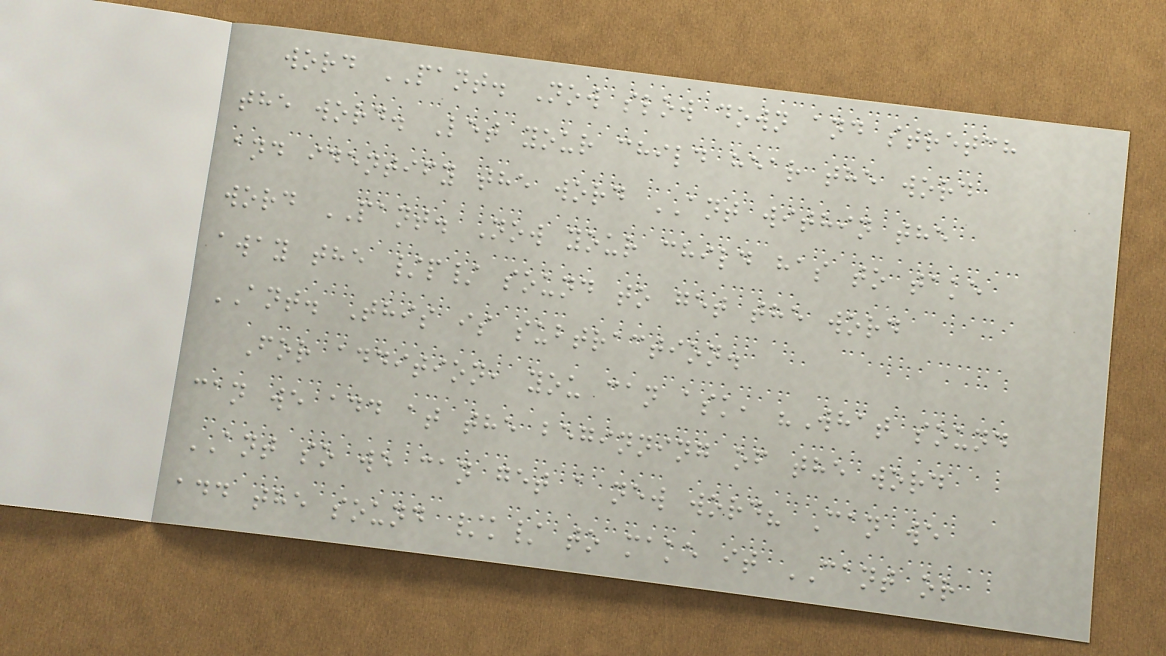word PANT. Now slow down and stretch
the word. Let your child hear the word
and identify the word ANT within the
word PANT. Now your child has to take
away the /p/ sound to get the word
ANT. This is subtraction.
For addition, you can ask, "What sound
can we add at the beginning of the word
ANT so we can get a new word? Can we
add the sound /k/ to make it CANT or
